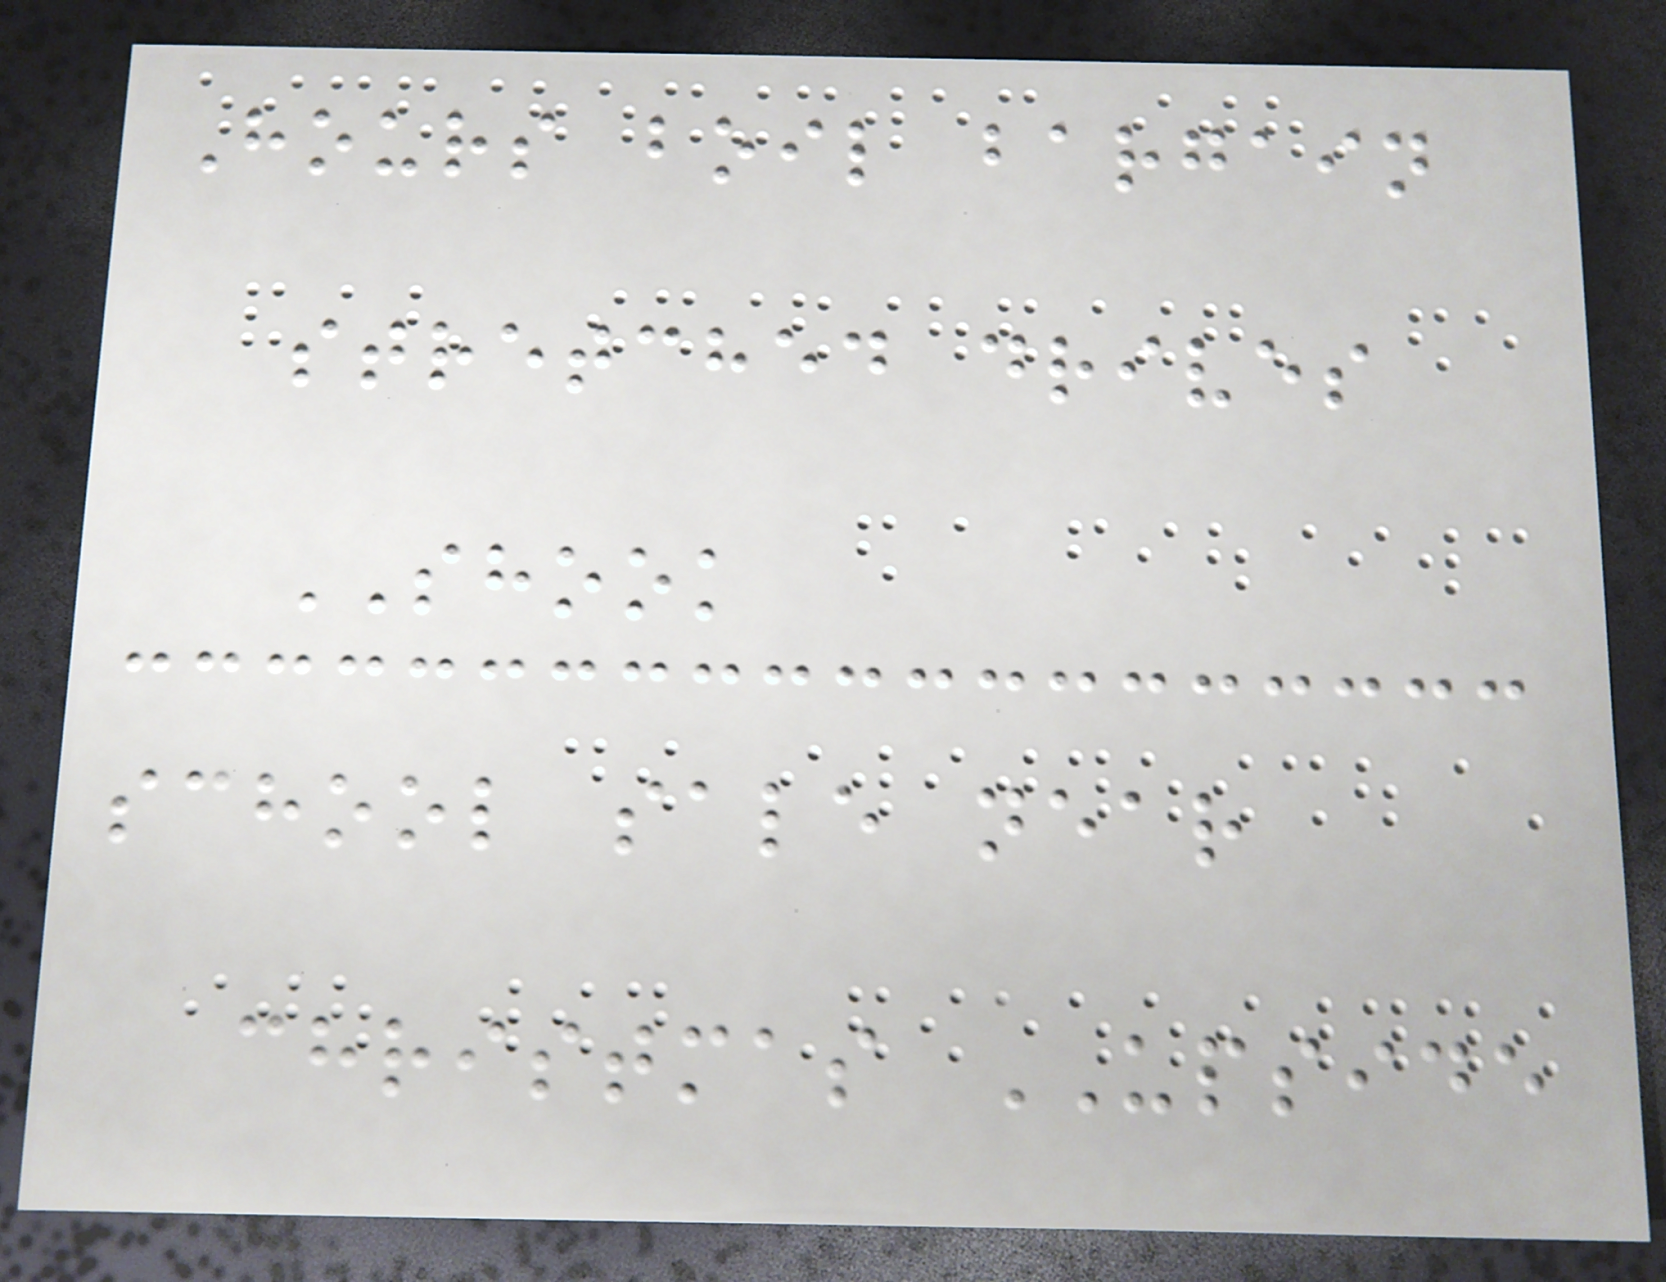Hours boil bargain
stretched drives
SHOOK
school sale near
christmas UPSIDE
